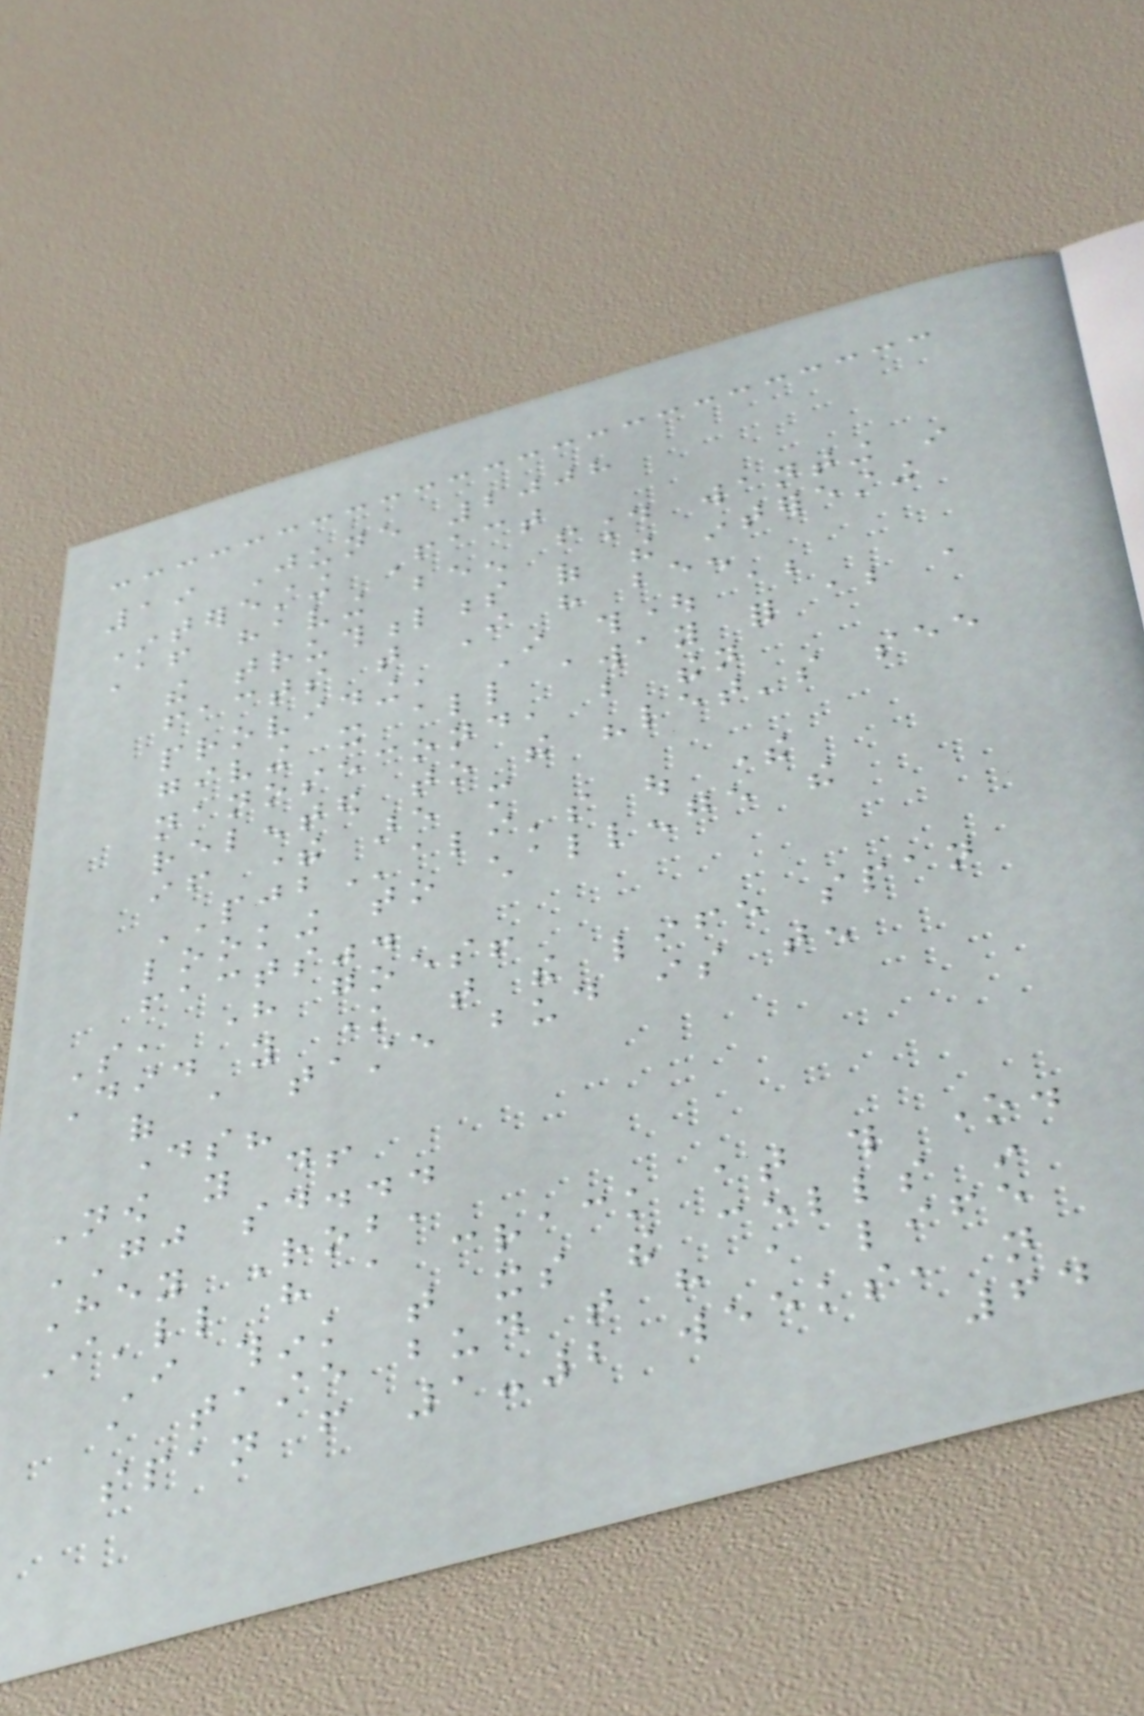19 June 2008
Interesting Fact
After having been found wanting in
the truthfulness of the interesting
facts that I have been
providing, I thought about
giving it all away for about a
nanosecond, but then
relented to the "let's see
if there are more
PJBali's out there
looking to challenge the
facts".
So, here goes!
Did you know that the life span
of a taste bud is ten
days?
Now you do!
GJ said...
Hey Rob,
I'll have a crack at this one.
I think that its the cells in
a taste bud that have a life
span from 1-2 weeks, not
64
